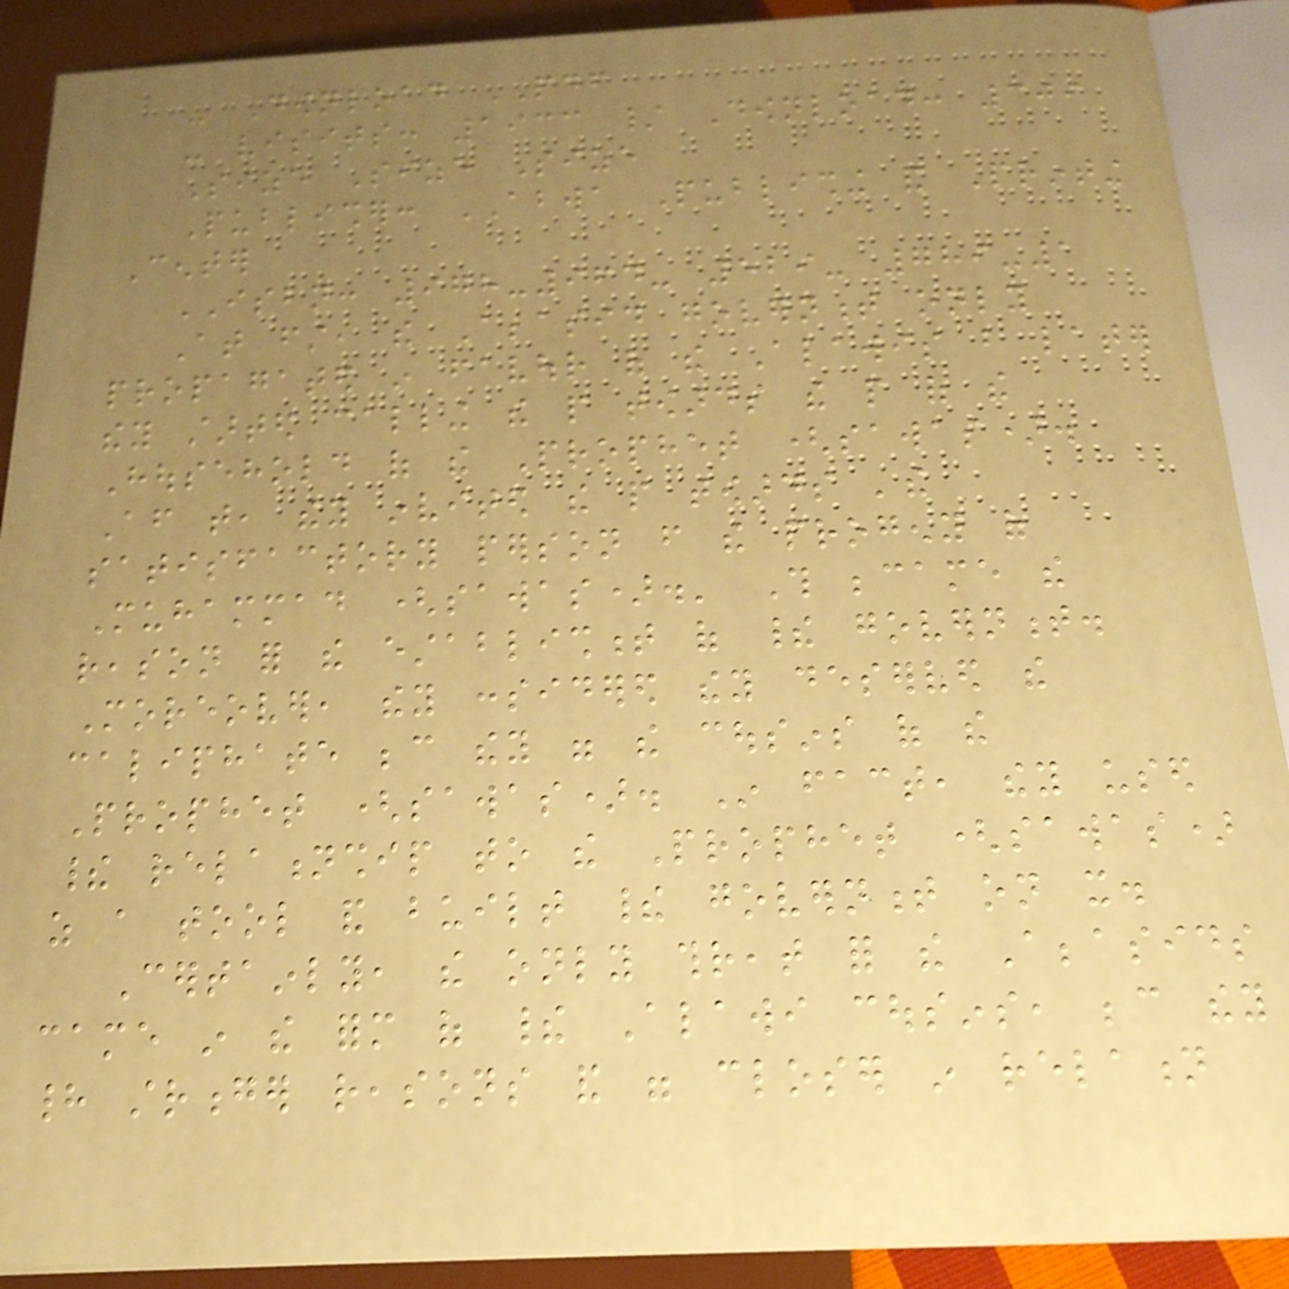- Download PDF
- visits: 1933 / Download: 309
Size Size Size
Publisher: ABWA Publishing and Printing
Center
ISBN: 978-964- 529- 789-1
At first, the Abbasid government only
propagated in favour of the Alawis but later
they started calling the people towards the people of the
Household of the Prophet (sawas).
After that, they invited the people towards 'the
satisfactory person from the progeny of
Muhammad (sawas).' This became the
reason for the establishment of their government.
Moreover, they considered they deserved the
caliphate because they were the cousins of the
Prophet (sawas). In fact, they used
their relationship to the Prophet (sawas)
as a tool and built their government on it.
Certainly, the only threat for the Abbasids
came in the form of their Alawi cousins, because they
had stronger reasons and were closer in relation
